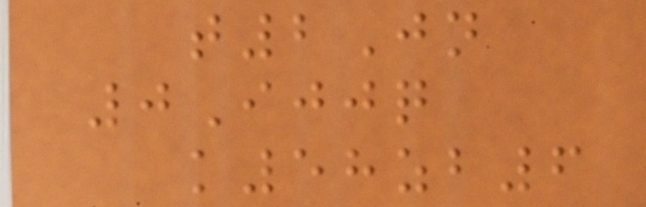t2Jn
0Ijjq
k58zb6
